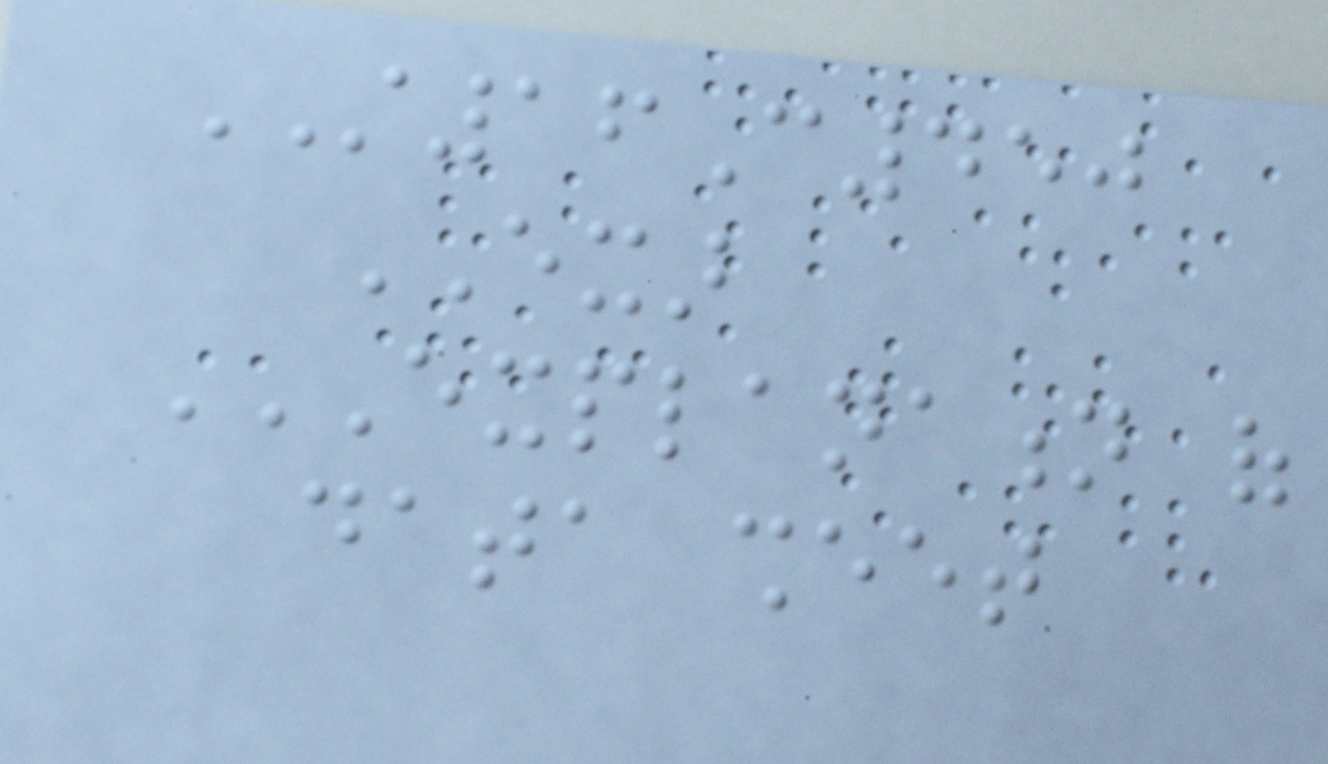ST16C450
EXAR
EXPLANATION OF
DATA SHEET
